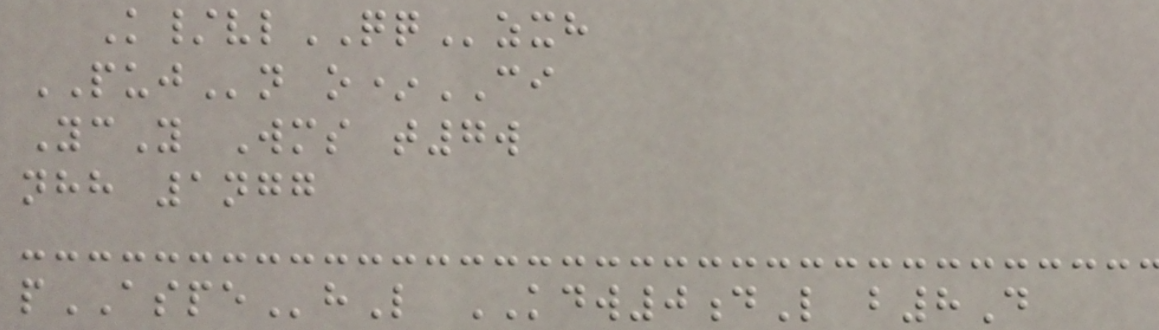K/vlQQzxh
PUJn o*CI
YcY Wms t7w
nhh 1ngg
pASPEhL KDW0dL b8D
